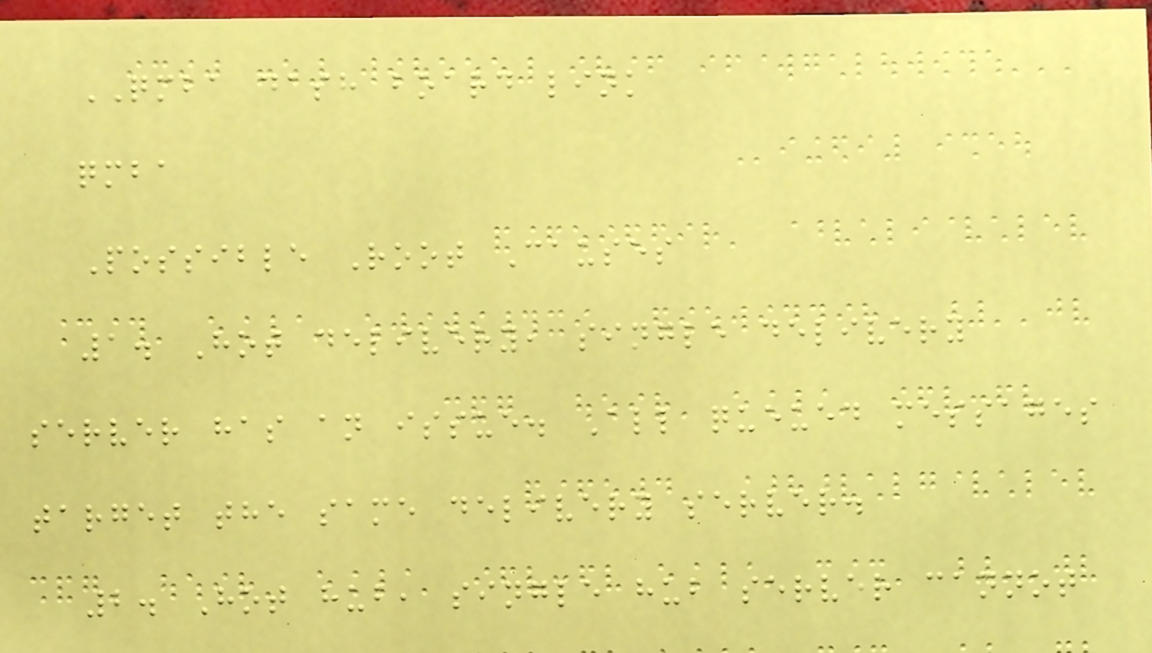QMBA dash board link
qmba
Possible Root Causes
1. Hot delivery, single delivery
server has an issue. All queued messages
target the same delivery server.
2. Hot hub, single hub server cannot
